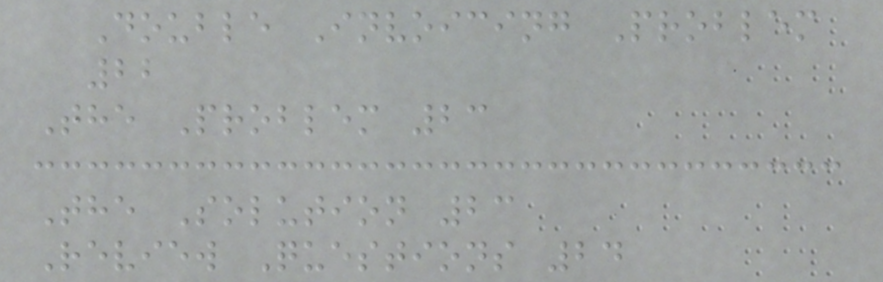Double Invoicing Problem
22
The Problem 23
The Solution 23
Review Questions 24
